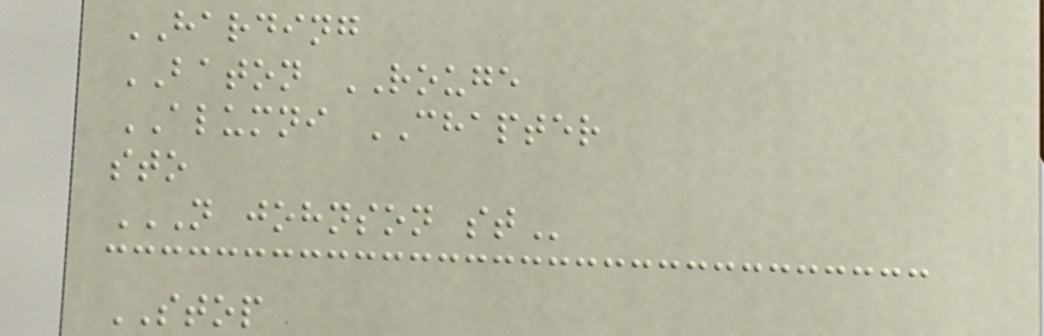HARDING
BATON ROUGE
ALUMNI CHAPTER
sto
N JOHNSON ST
STOP
